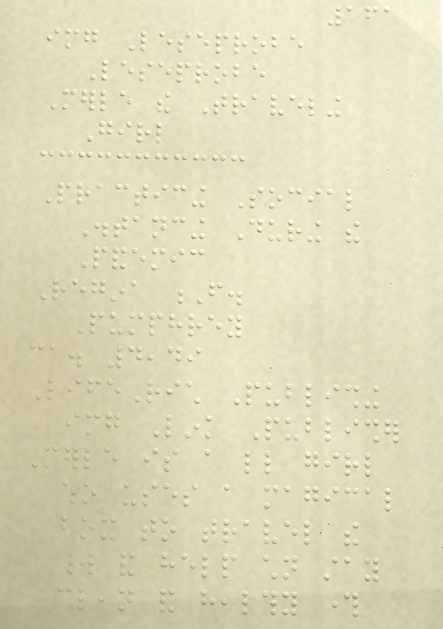161
img Leseprobe
Leseprobe
Merle the Traveling
Girl
Practicing Social
Distancing During the
Pandemic
Regina F.
Pumphrey
ca. 4,49
LifeRich Publishing
img Link Publisher
Merle is a little girl
who uses a magical
box to travel the
world and help children stay
clean and healthy through
